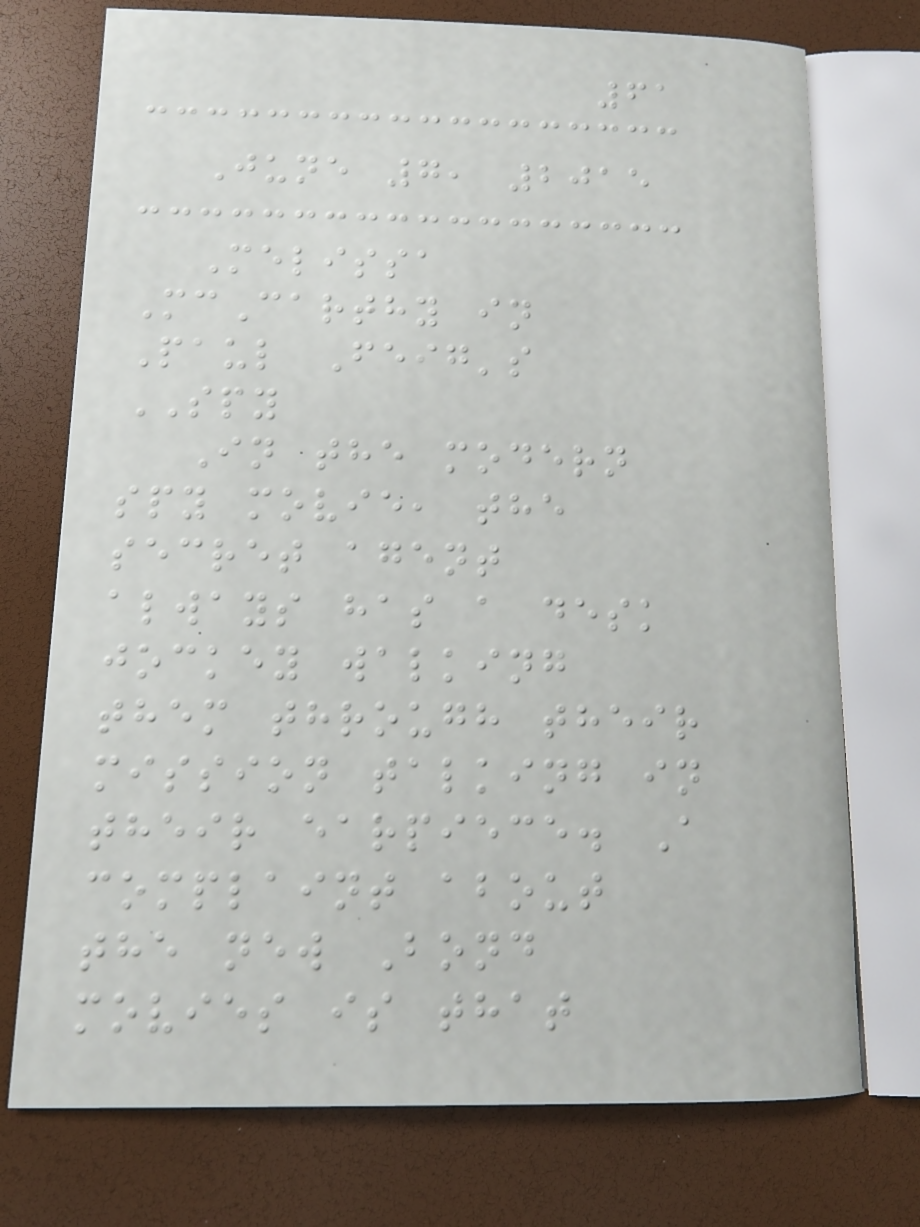61
June 7, 2015
Melissa
McCarthy in
Paul Feig's
SPY
In the modern
spy movie, the
secret agent
always has a desk
jockey walking
them through their
mission talking in
their earpiece. A
complaint about
the new Bond
movies is that
